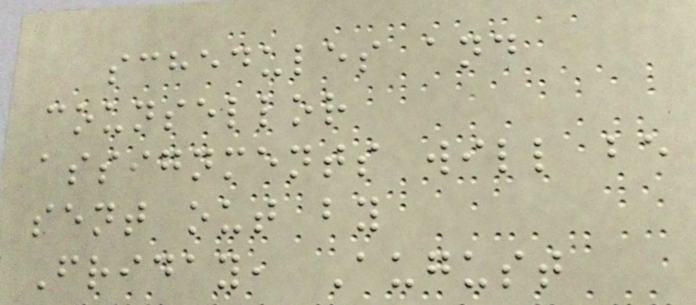schedules and
counsellor
assignments will be
sent out by
Friday, August
